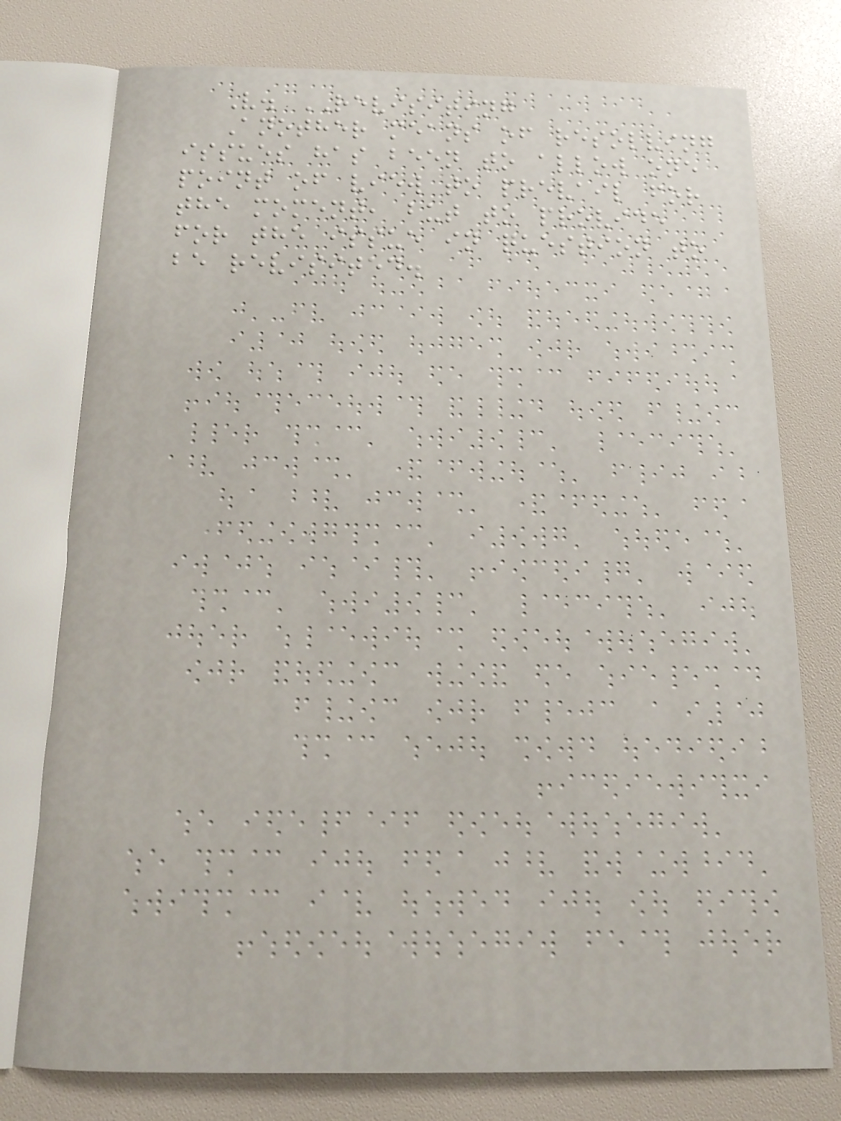V. REVISITING
Another means of resolving
issues has been to allow one
point of view to prevail for
the moment, but to provide
for the issue in question to
be revisited.
